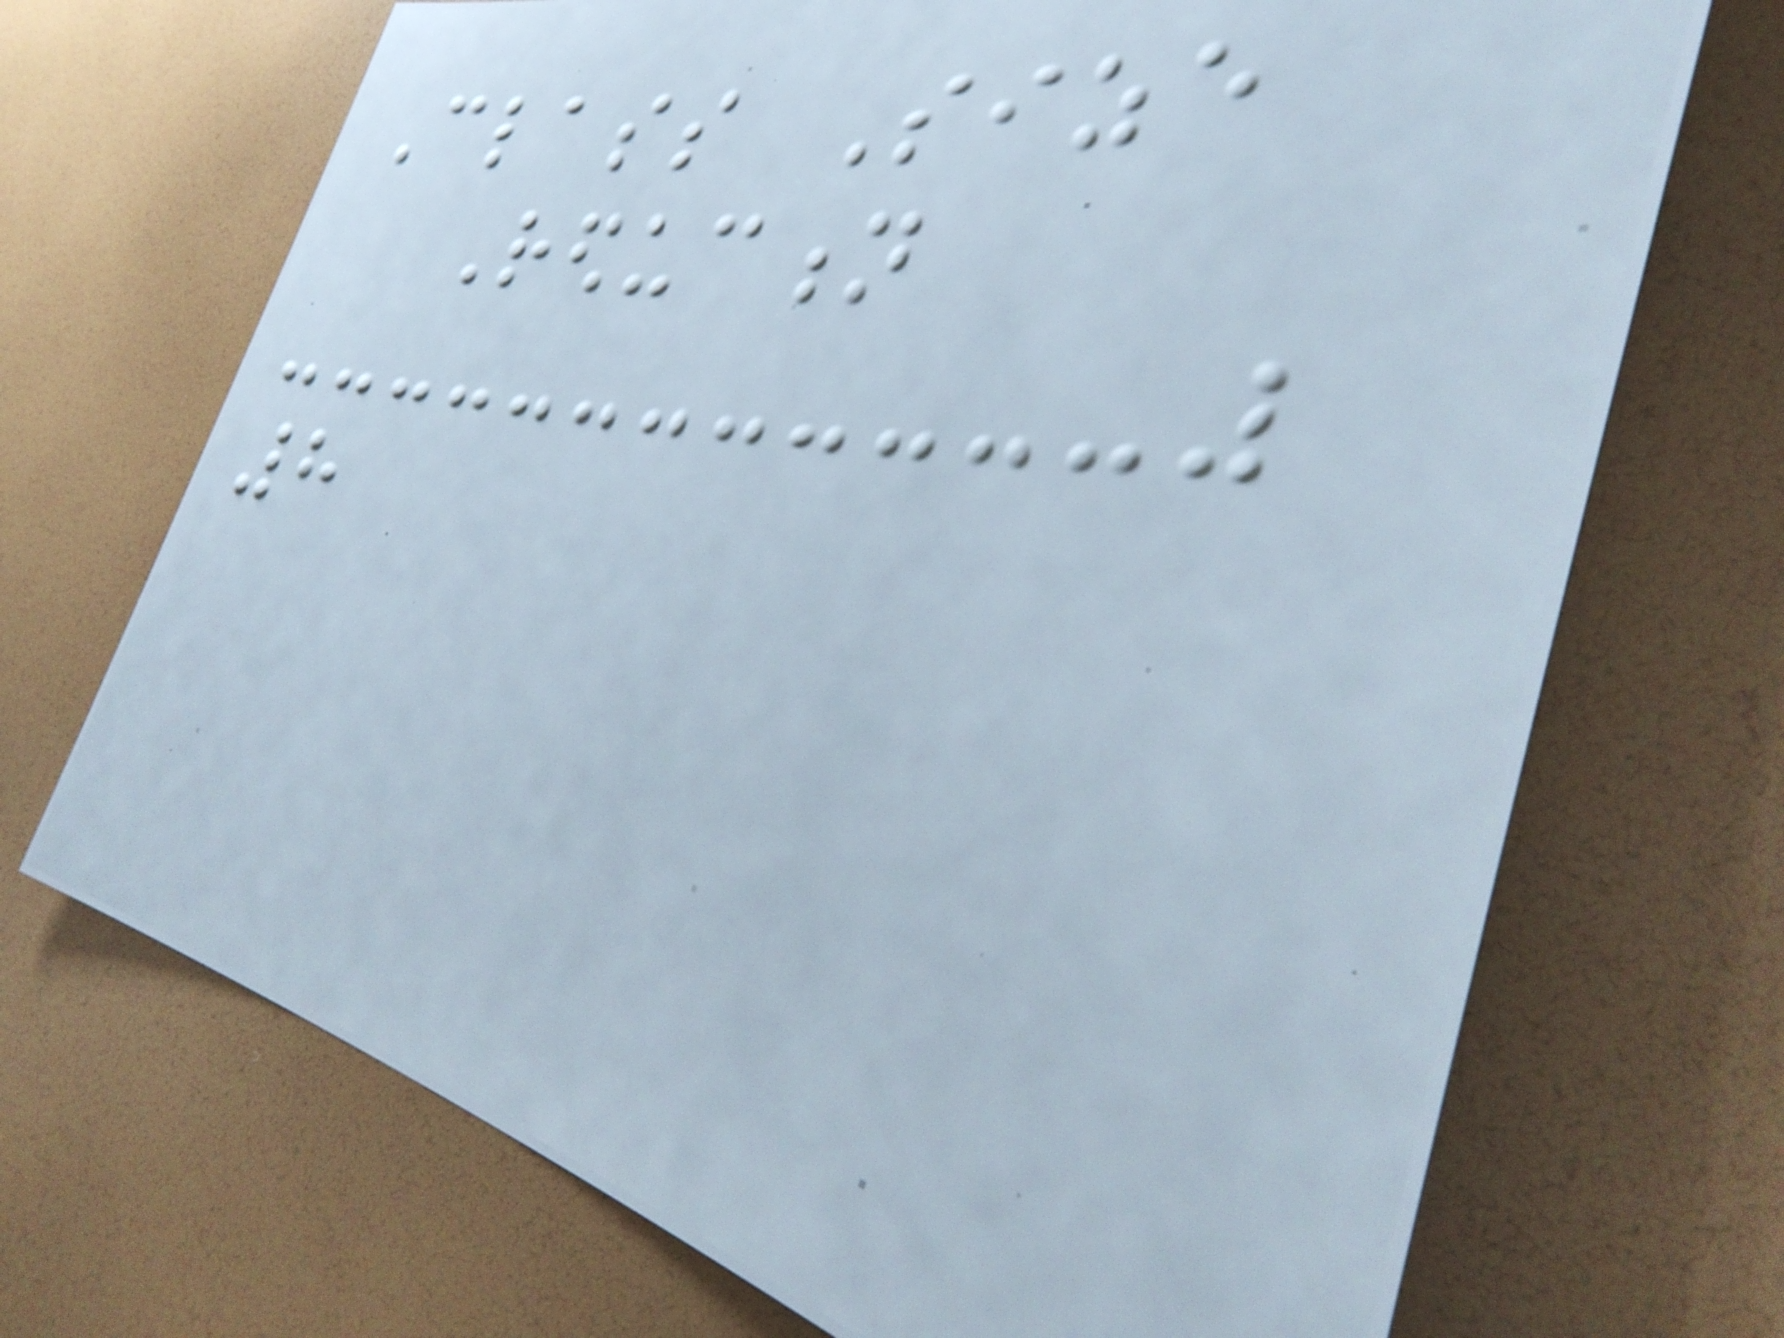Class Size
Reduction
8
